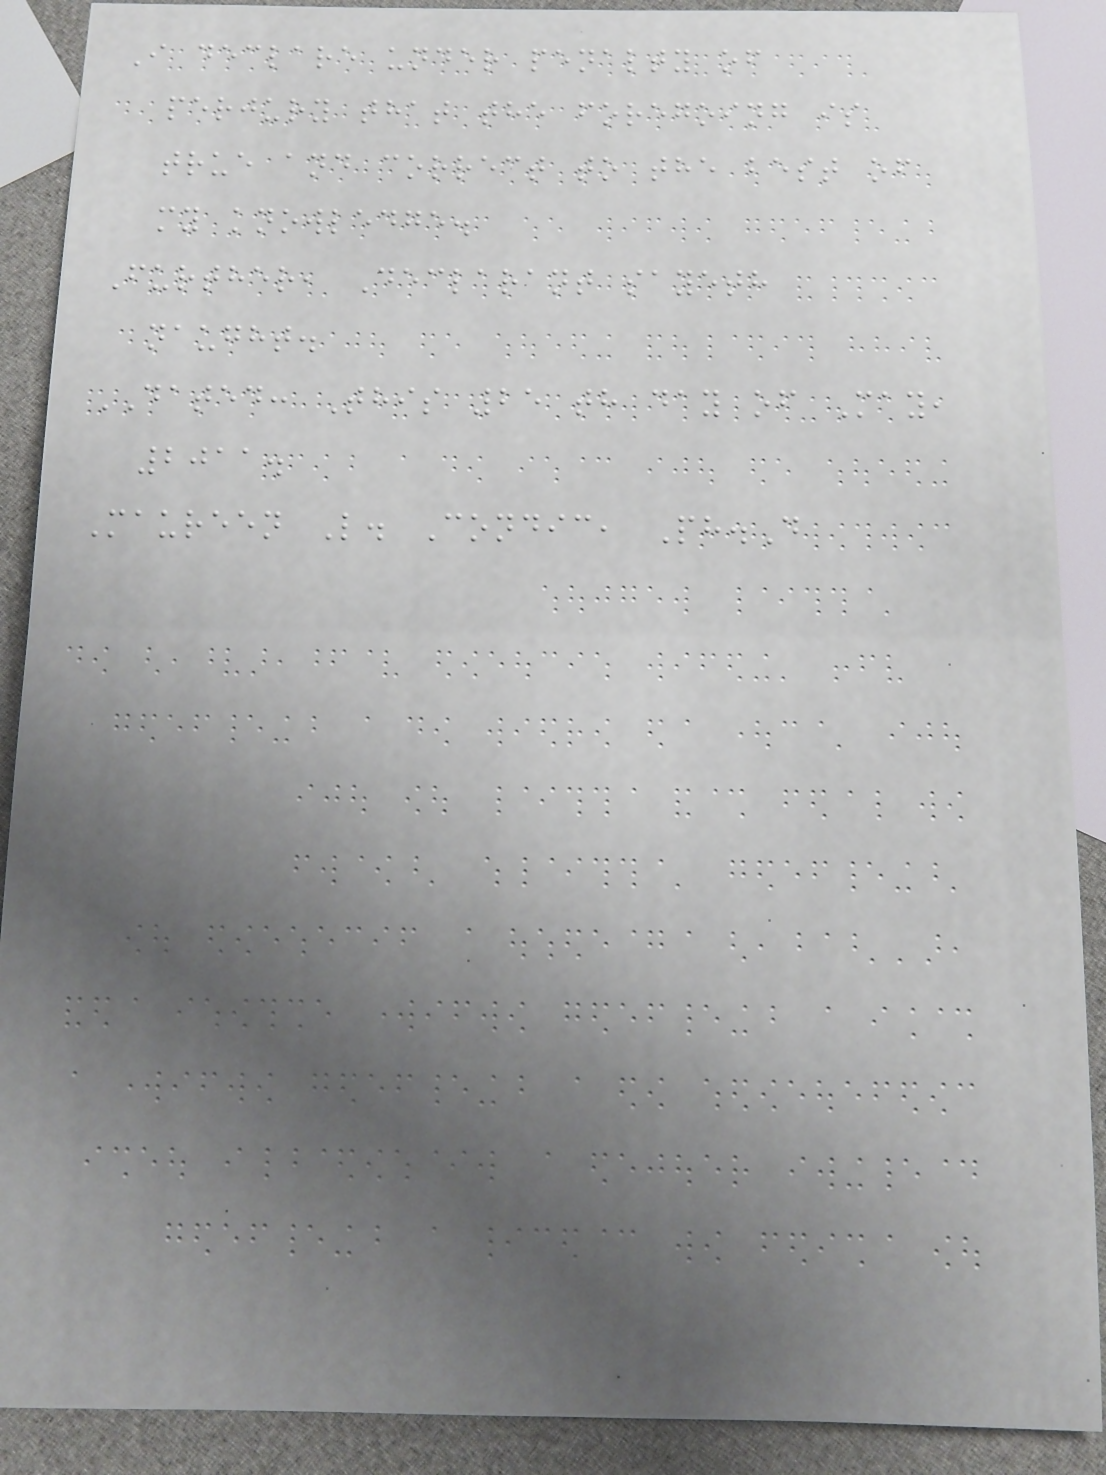I declare under penalty of
perjury that the foregoing is
true and correct to the best of
my knowledge.
Further, Declarant sayeth
naught.
DATED: This 25 th day of May,
2011.
Maureen L. Condic, Ph.D
